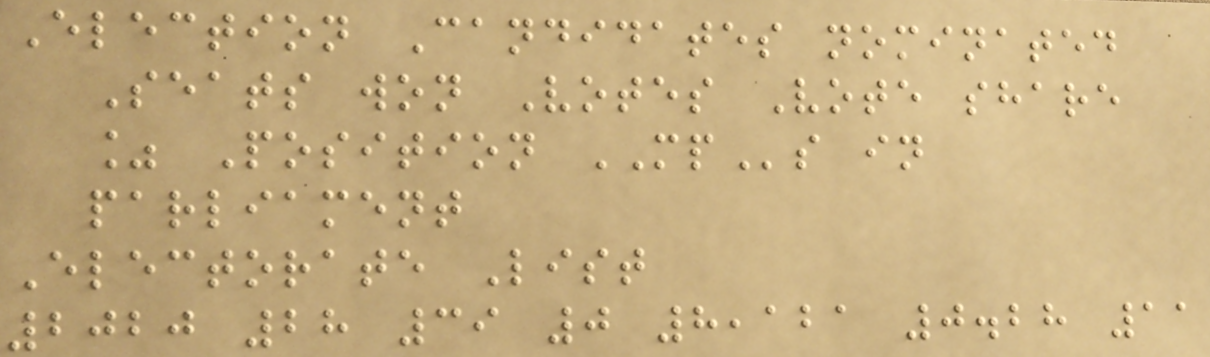Election Candidates nominated
Seats won Votes Vote share
% Position MPs in
parliament
Electorate List
2020 28 39 0 8,121 0.28 11
